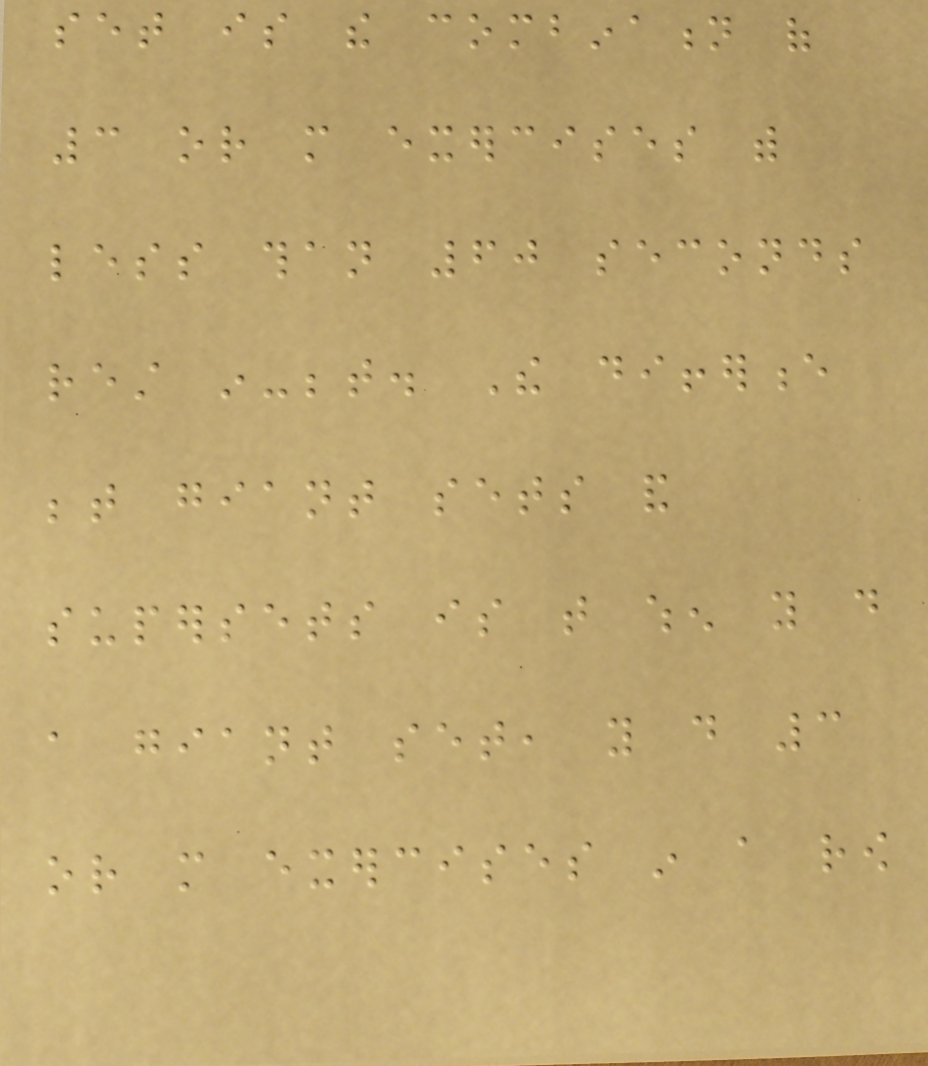set is the combination of
3 or more exercises with
less than 60 seconds
rest in-between. The difference
between giant sets and
supersets is that when you do
a giant set, you do 3
or more exercises in a row
